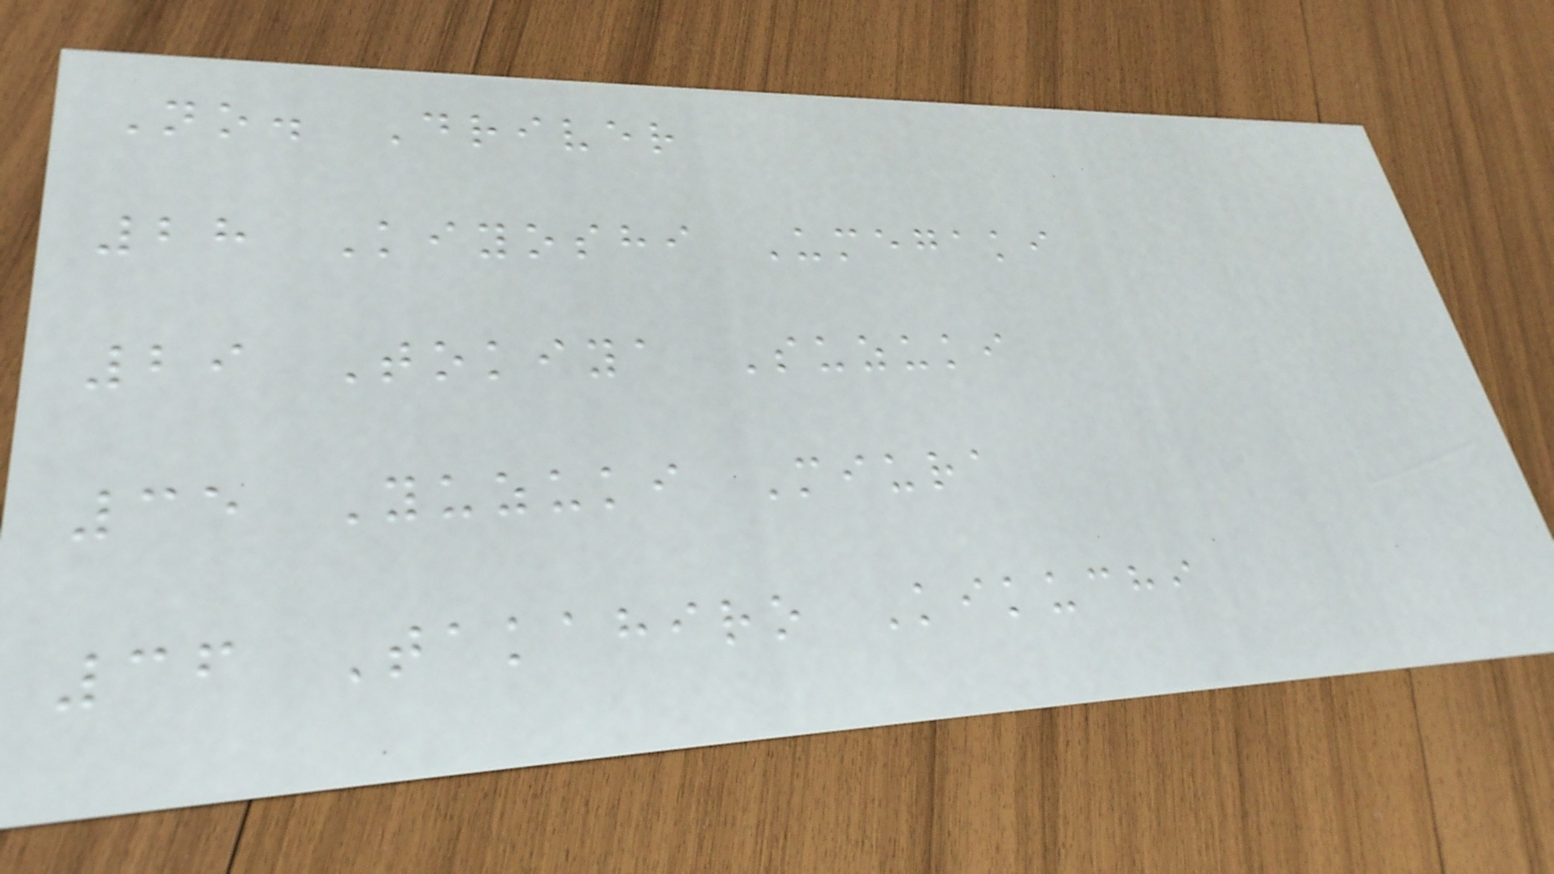No. Driver
28 Kiyoshi Umegaki
29 Tokiya Suzuki
35 Yuzuki Miura
36 Takahiro Kikuchi
